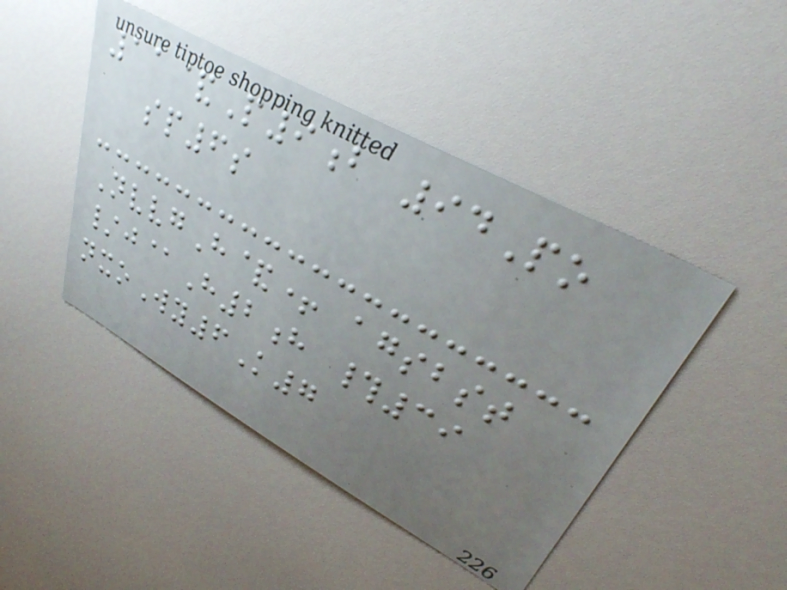11&P9b 94Po
sp6s
NvvgH&+ agsbst
/j@H2h #39
nxoWy6K7
